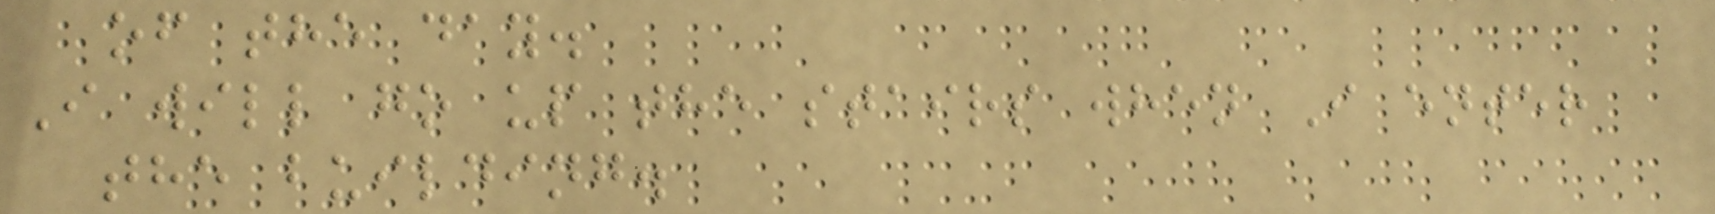of the day.
I will go up the stairs when I enter
the building.
